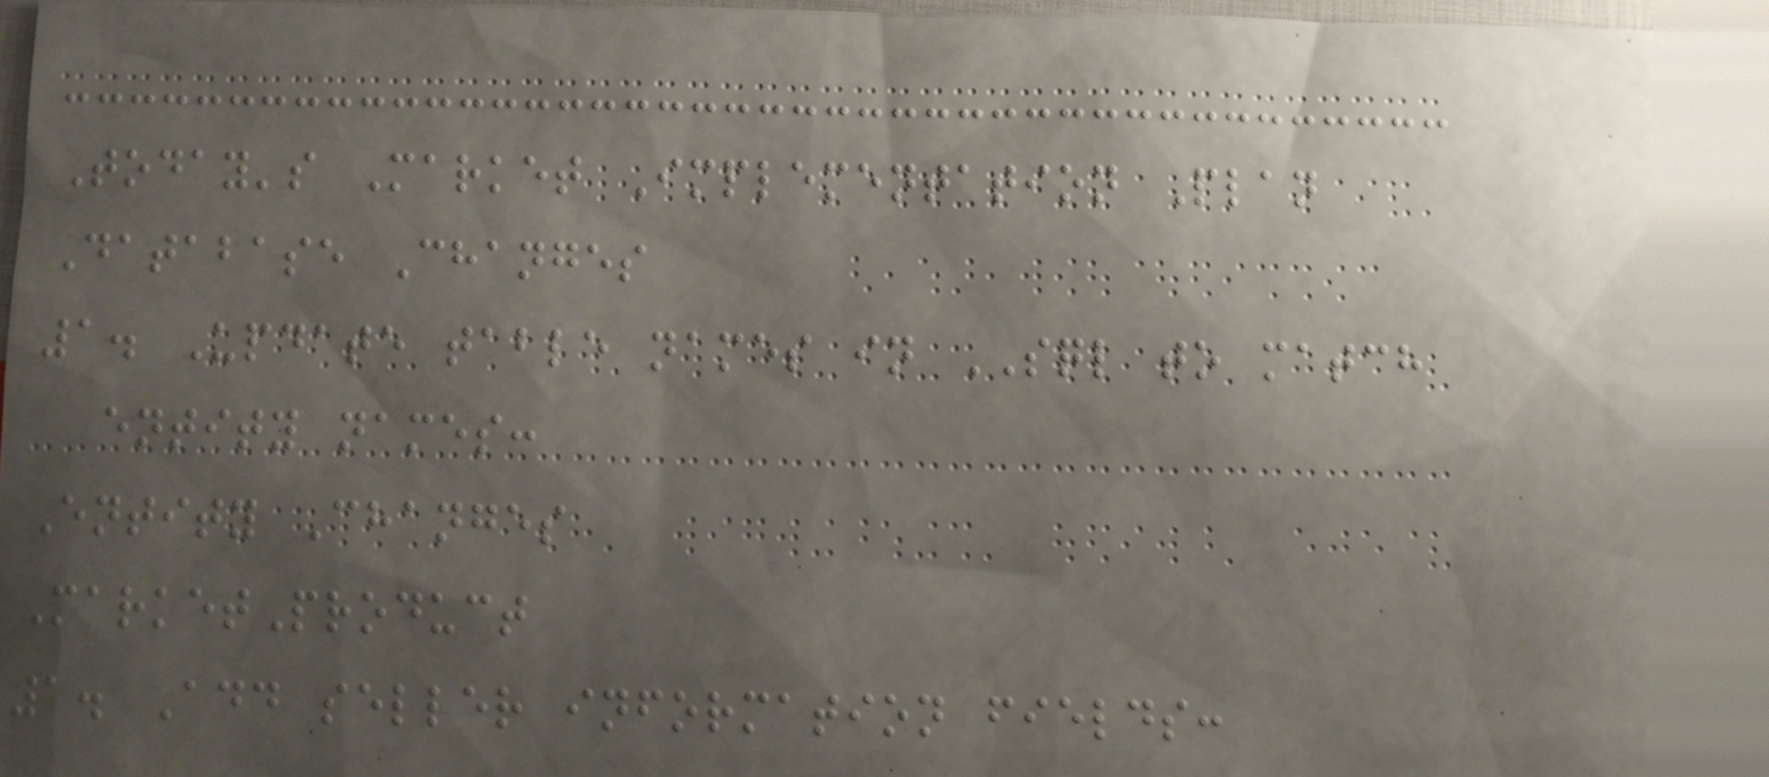Today's Market Implementation Plan
Database Changes
1. Update table names in SQL to match
entity names:
Entity Changes
MarketProduct
1. Add seller information fields:
